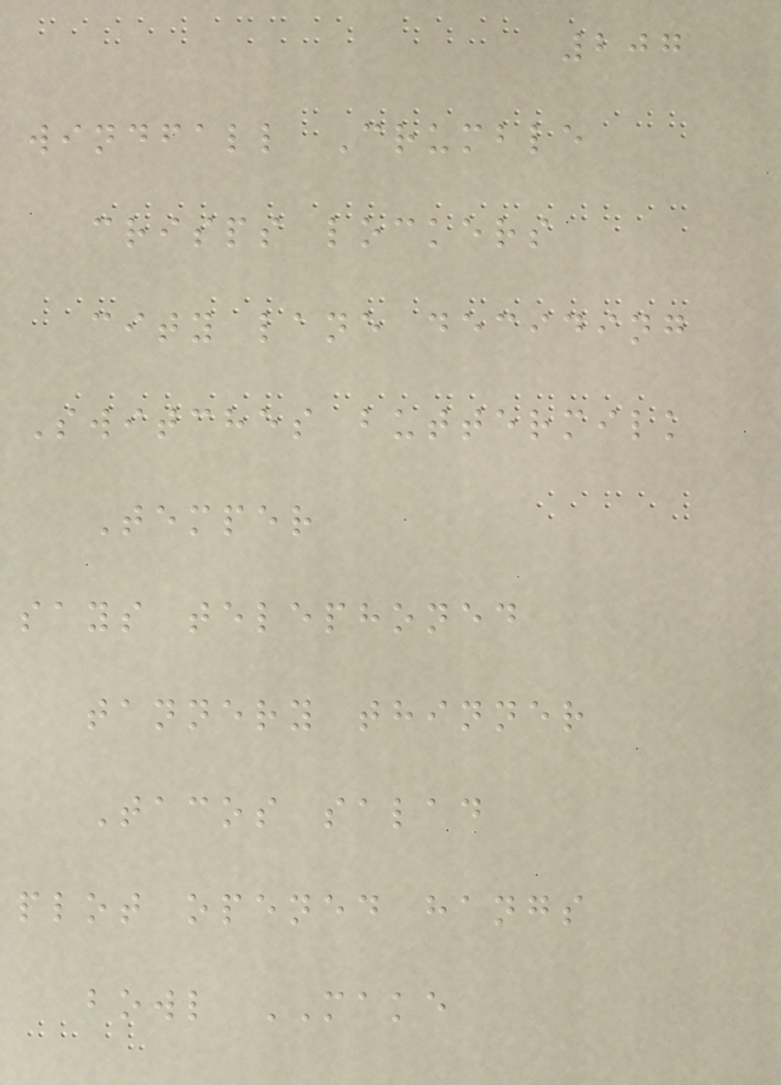207
windfall Crumble
crisps lockers
city lane deciding
Switches buttermilk
Temper
says telephoned
tannery thinner
Tacos salad
plot opened hangs
bowl MAKE
